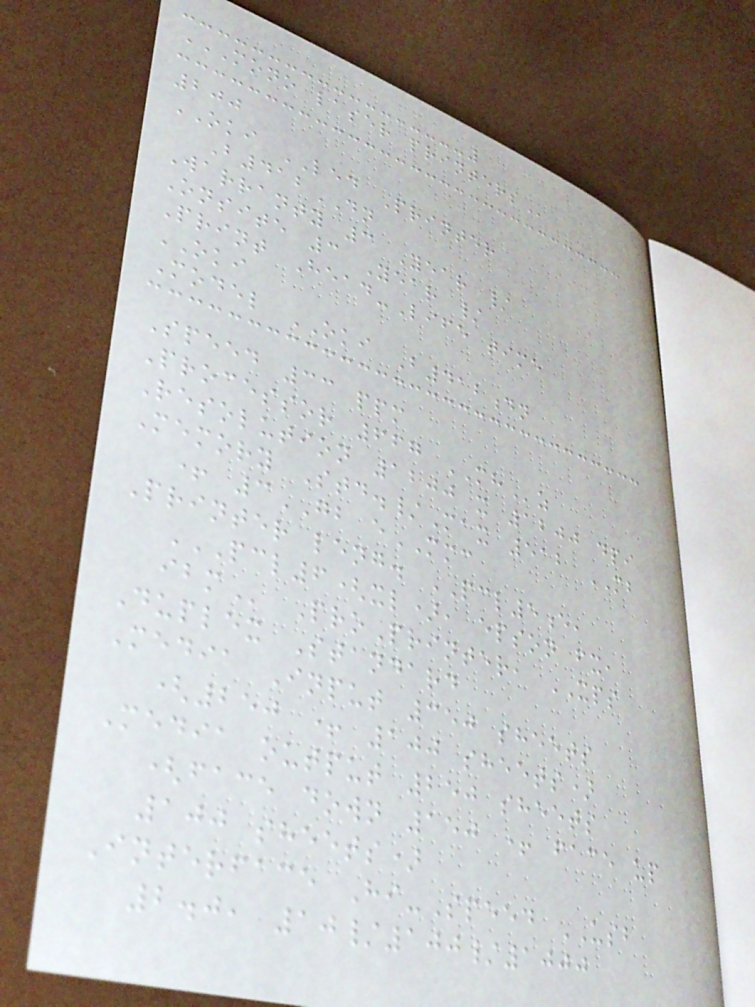MONO LASER PRINTERS
200
OKI LED Printer
B412DN
Warranty 3 Year /
Onsite 3 Year /
Print Head-Life time
OKI
Model OKI B412dn
Speed 33 ppm
Processor 667 MHz
Resolution 1200 x 1200 dpi
Memory Std./Max 512 MB
+ 3GB eMMC
Printer leng. PCL5e,
PCL6(XL), EPSON FX,
IBM ProPrinter, XPS
Duplex Standard
Media Input 350 sheets
(250 + 100 sheets)
Media output 250 sheets
(face down 150 + face up
100 sheets)
Interface Hi-Speed USB
2.0, 10/100/1000
